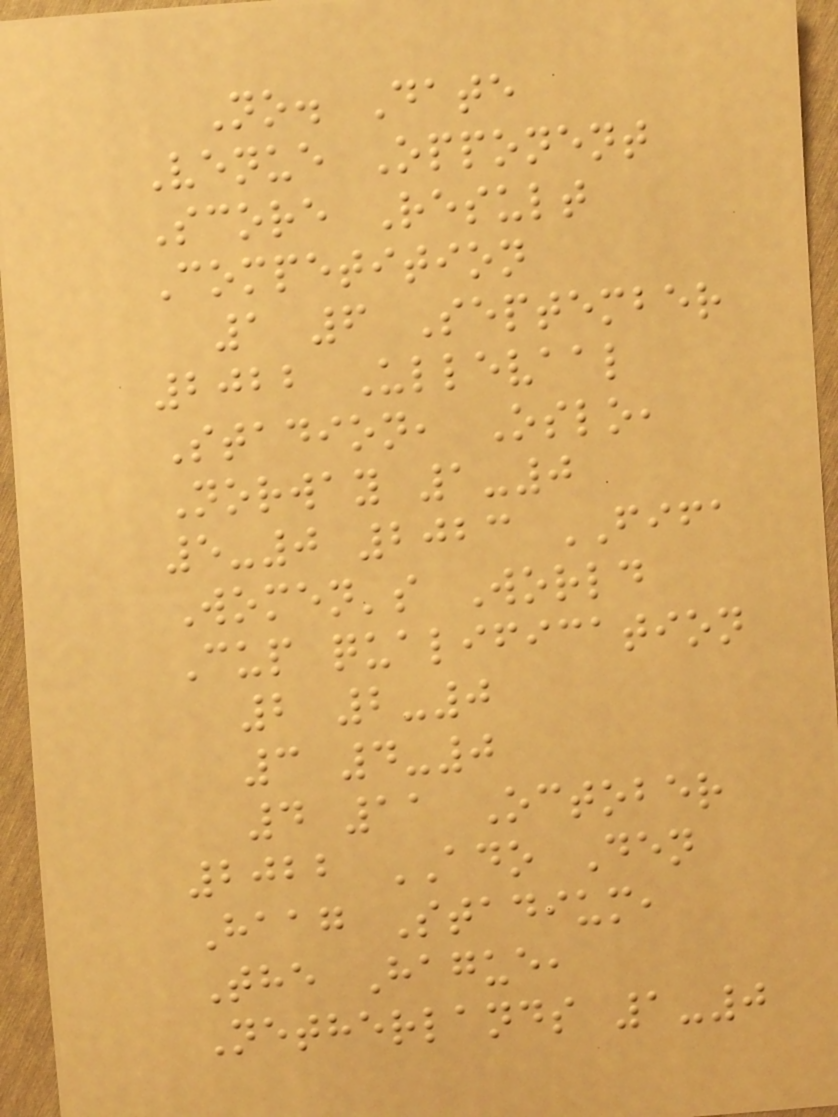No. Date
Venue Opponent
Score Result
Competition
1 6 September
2022 Ullevaal
Stadion, Oslo,
Norway 1-0
5-0 2023 FIFA
Women's World
Cup qualification
2 2-0
3 4-0
4 11 October
2022 ADO Den
Haag Stadium,
The Hague,
Netherlands 1-0
